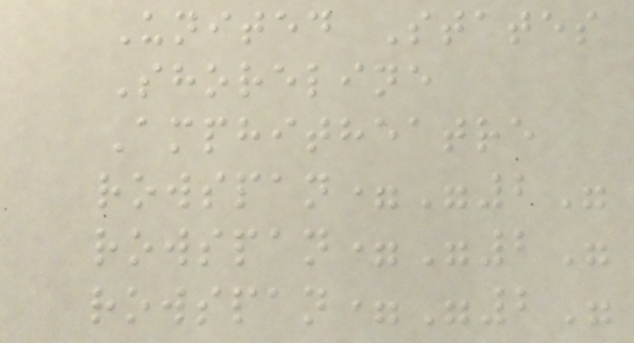United States
Shoreline
Amphitheatre
rowspan="2"
rowspan="2"
rowspan="2"
